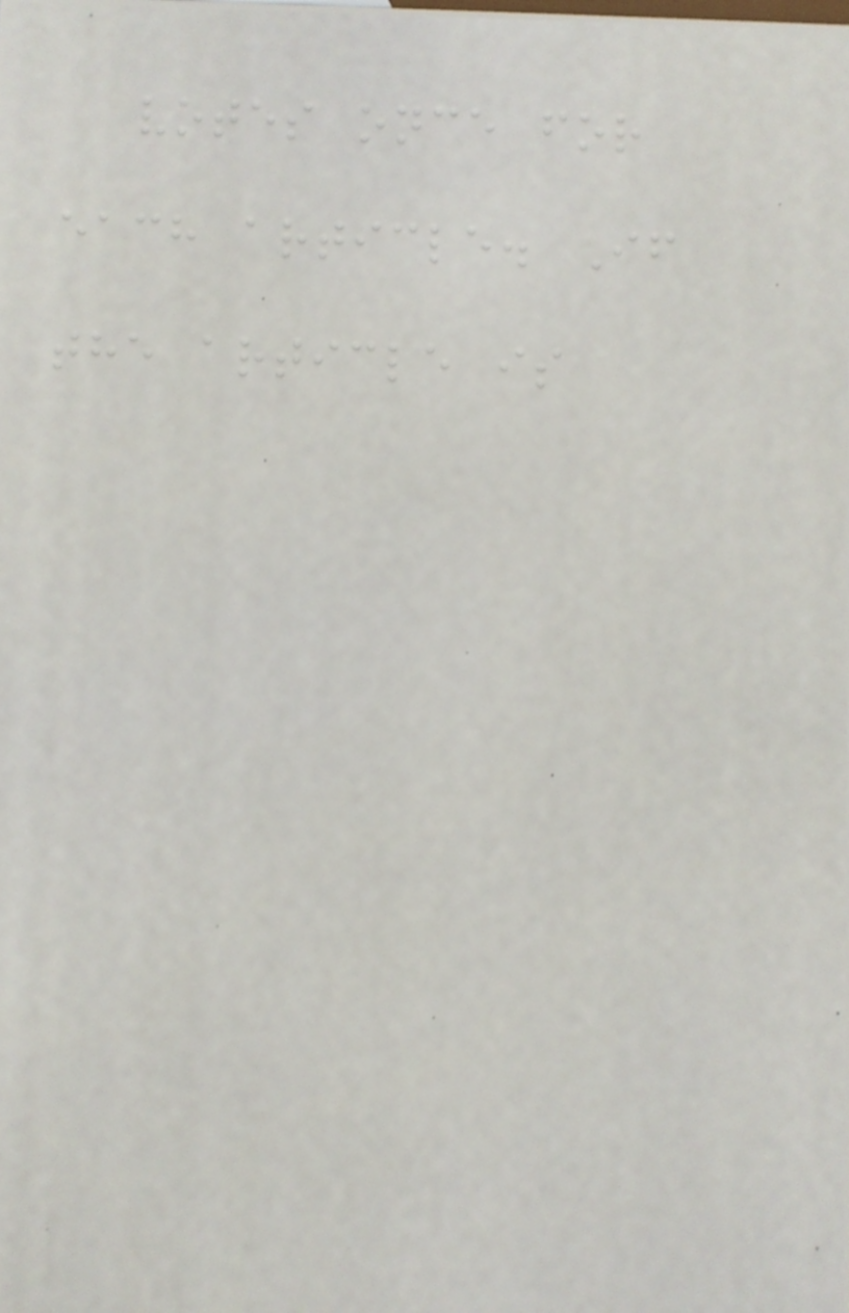votes once for
each article. If
the article is
